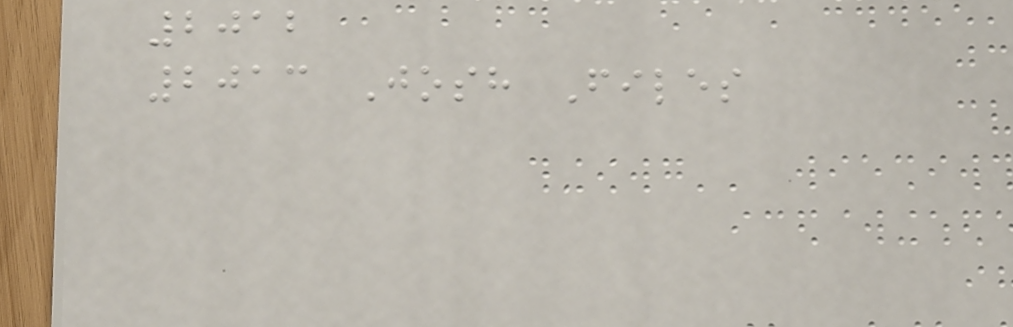2012
2013 Josh Files
